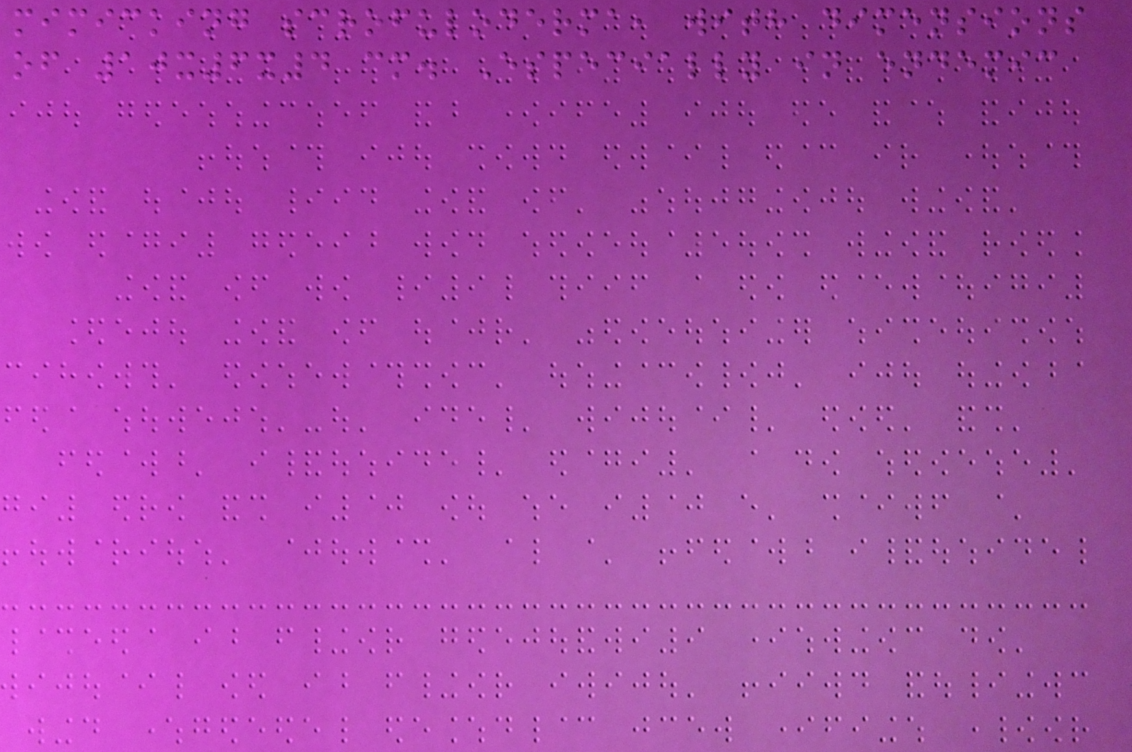mimicking scrofuloderma, with dimensions
of 10x6x4 cm. Especially in endemic
